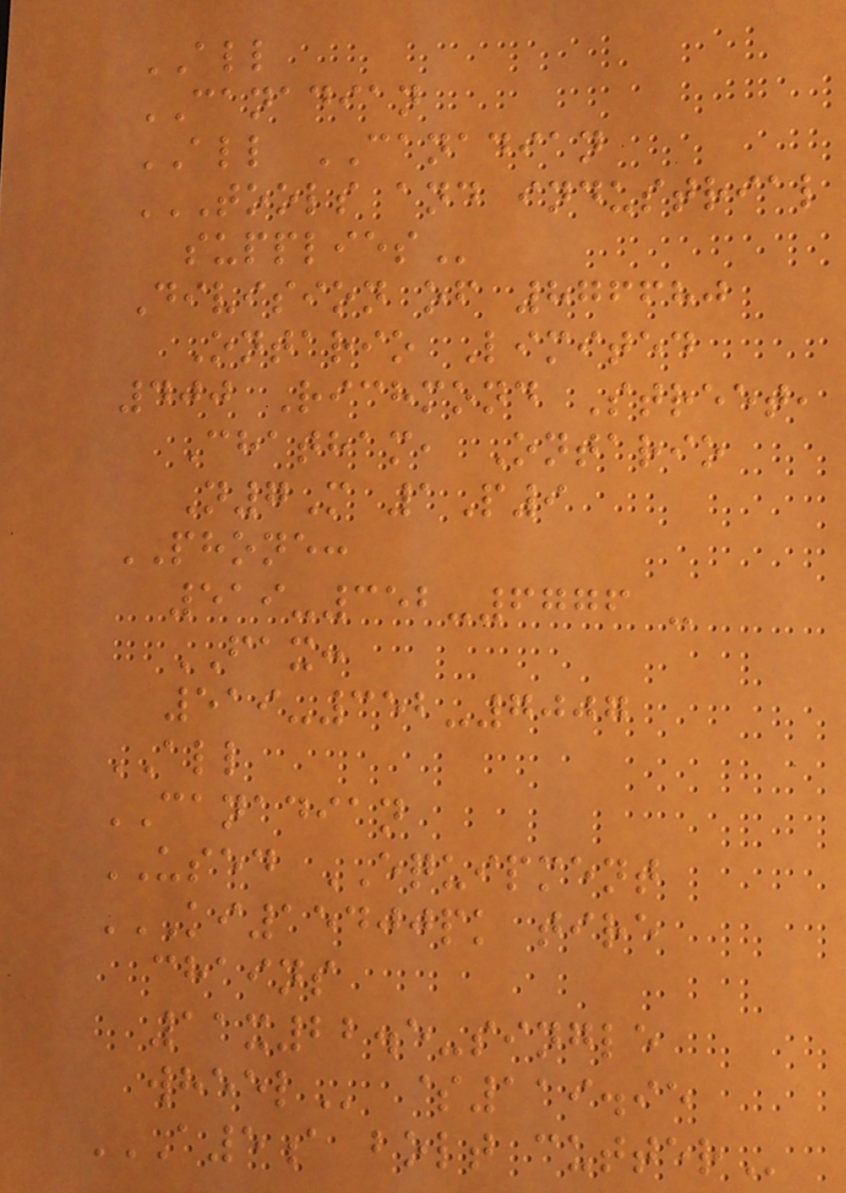ALL
CANADIAN
ALL CANADIAN
TOOLS AND INDUSTRIAL
SUPPLIES
Division of 876680
Ontario Limited
400 Richmond Street,
Chatham, Ontario
N7M 1P9
PHONE:
519-352-6776 -
FAX:
519-352-7007
ALL
CANADIAN
USED EQUIPMENT
KI15400PK TIRE
CHAINS
11X22.5-SINGLE
WHEEL $119.95
A5A BOLT CUTTER
